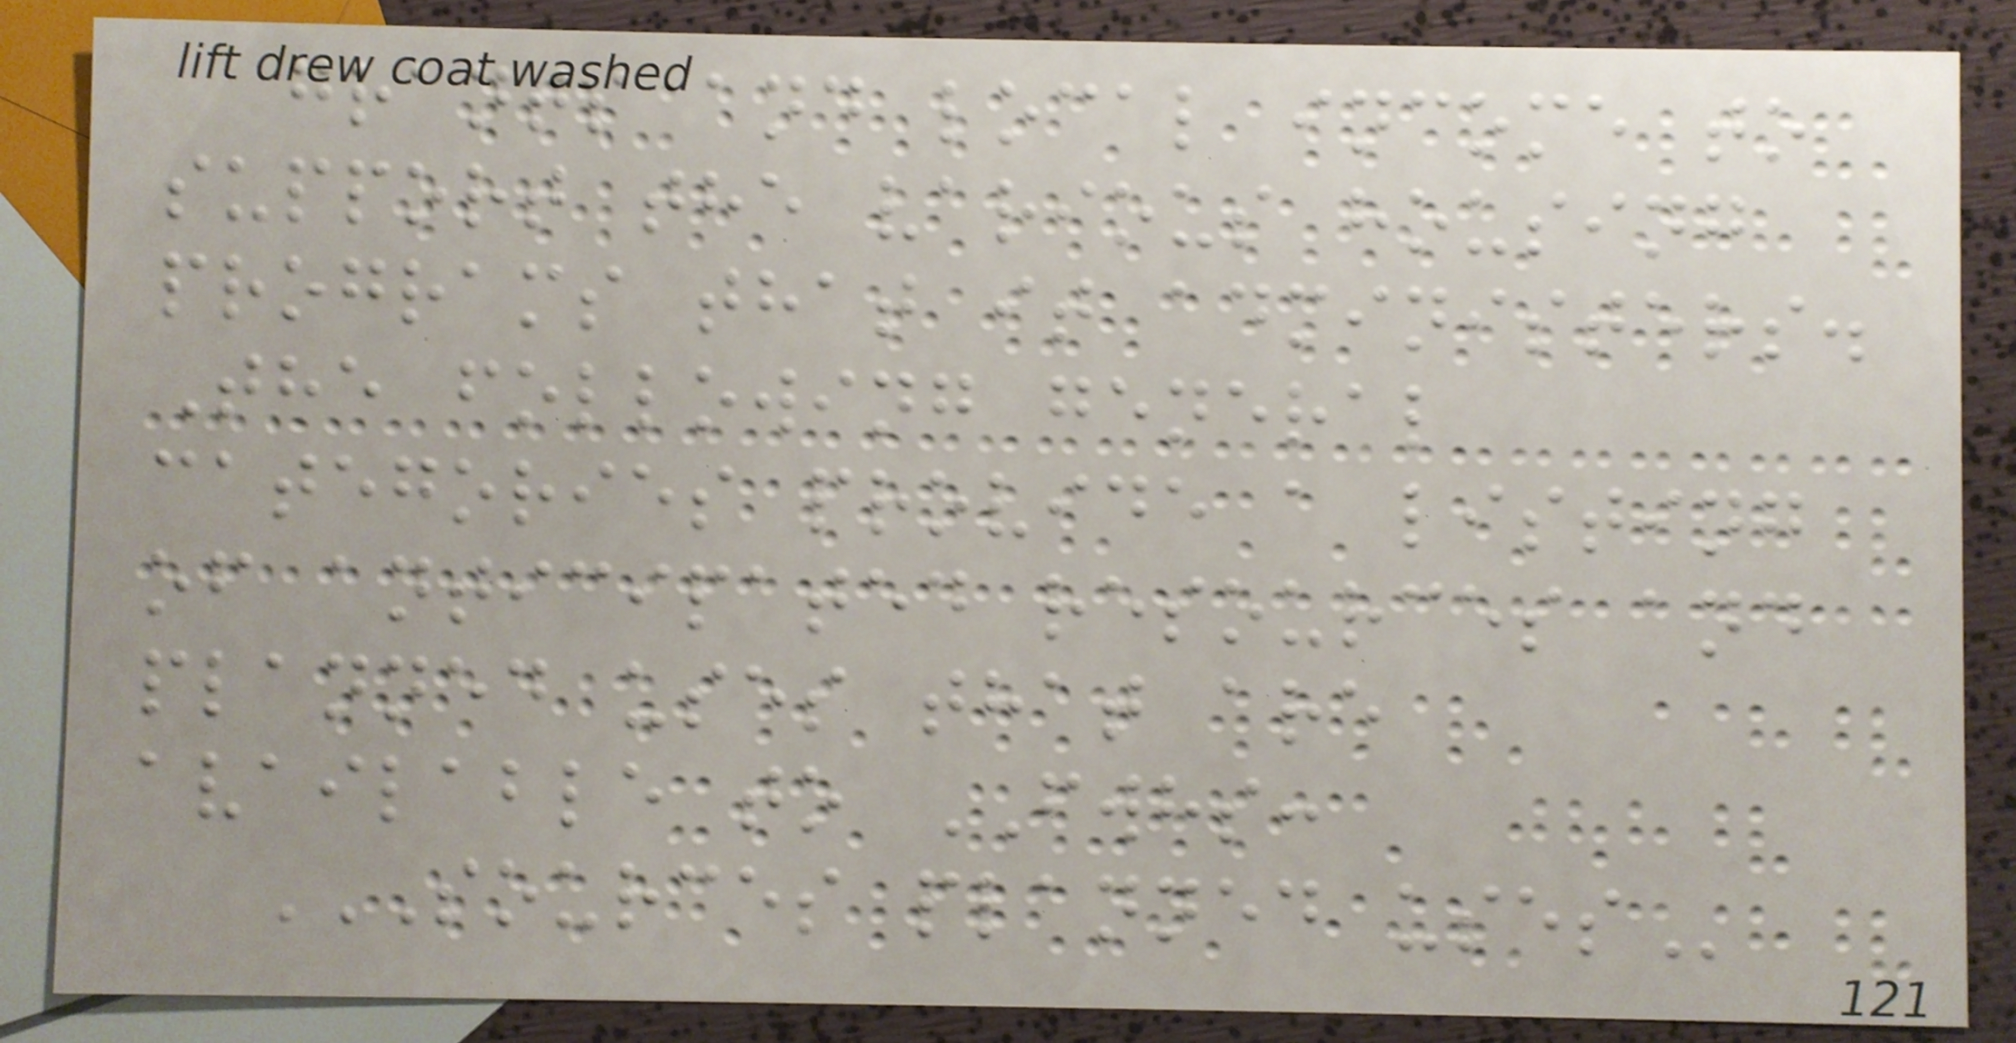grants and local income to
support the various housing
programs that it administers.
The following general
categories provide a listing
of anticipated resources and
planned uses that are
available to FWHS:
SOURCES PLANNED USES
